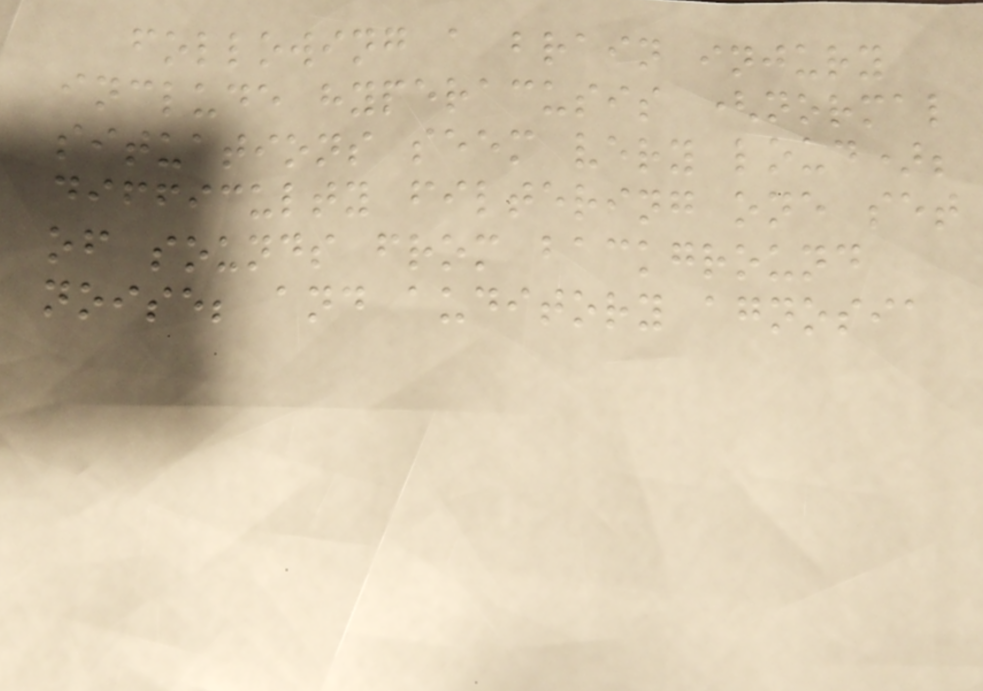following a brain injury
include hyperacusis (normal
situations seem very loud);
difficulty filtering one set
of sounds from background
noise; and auditory agnosia
